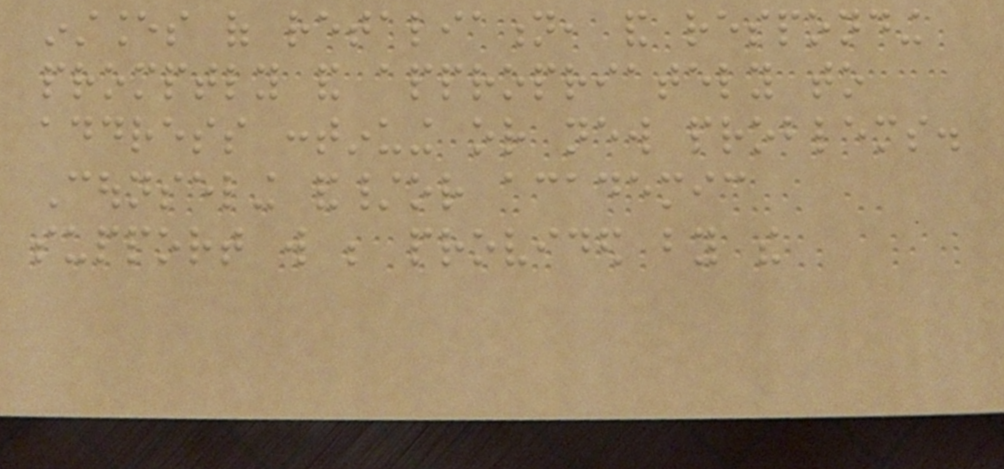instances of retaliation, and responding
promptly and appropriately to
address continuing or new problems.
Counseling and/or academic
support will be provided by the
